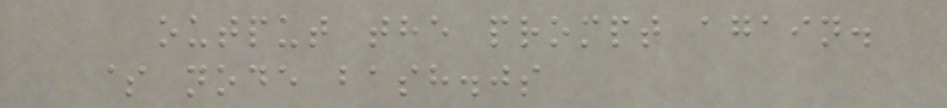output the prompt again.
$ node bash.js
